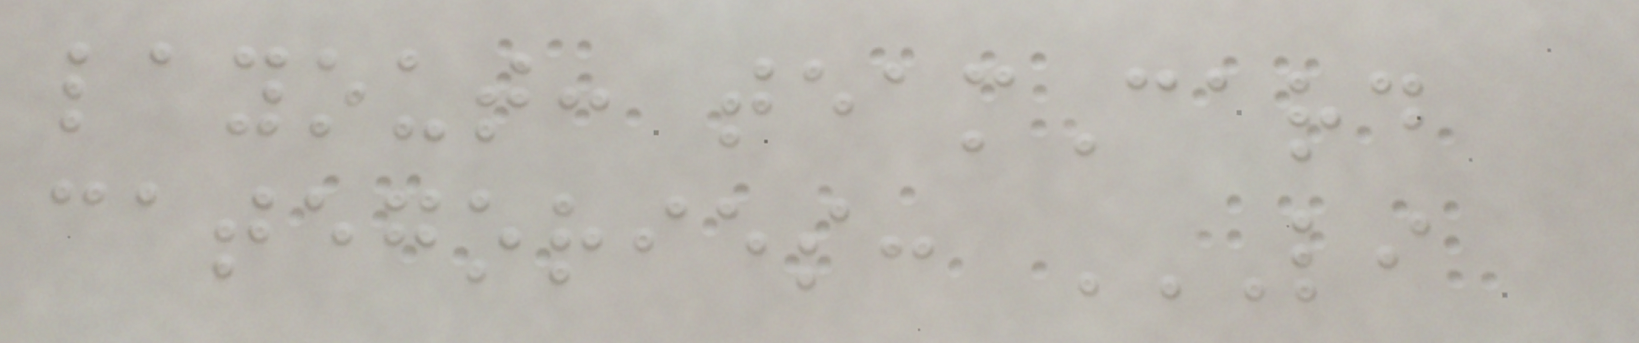layout: teamCard
categories: LI
